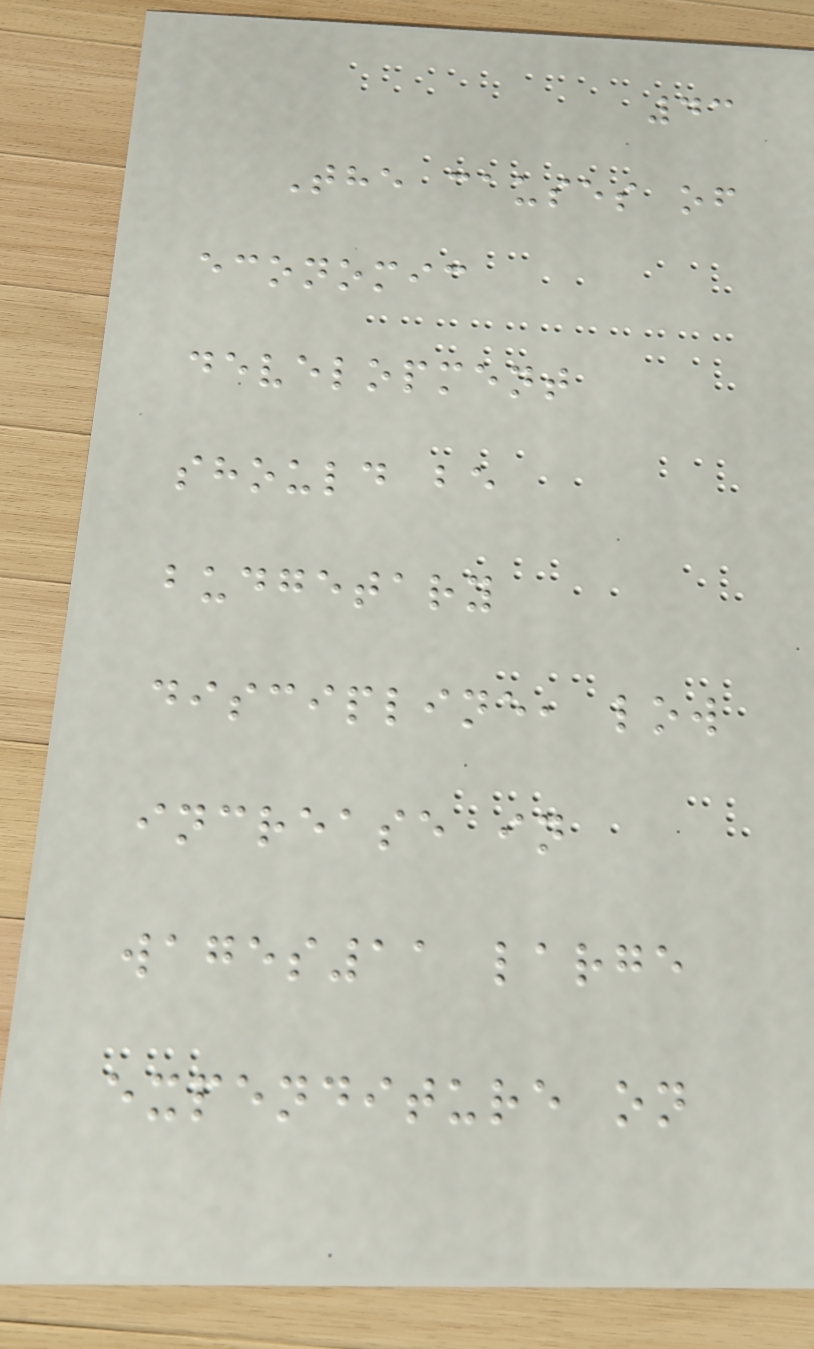43
The causes of
economic
development
should be
budgetary
discipline, low
increase in
wages11 large
expenditure on
